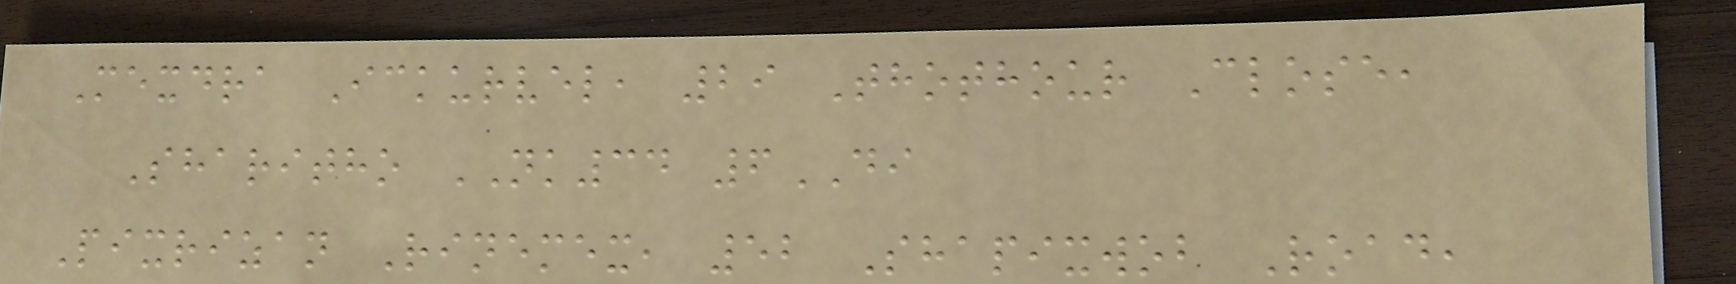Mexdra Ickurvel, 29 Thothour Close,
Sharitho NK34 6DI
Pixrizan Rinemex, 52 Shapixwob Road,
